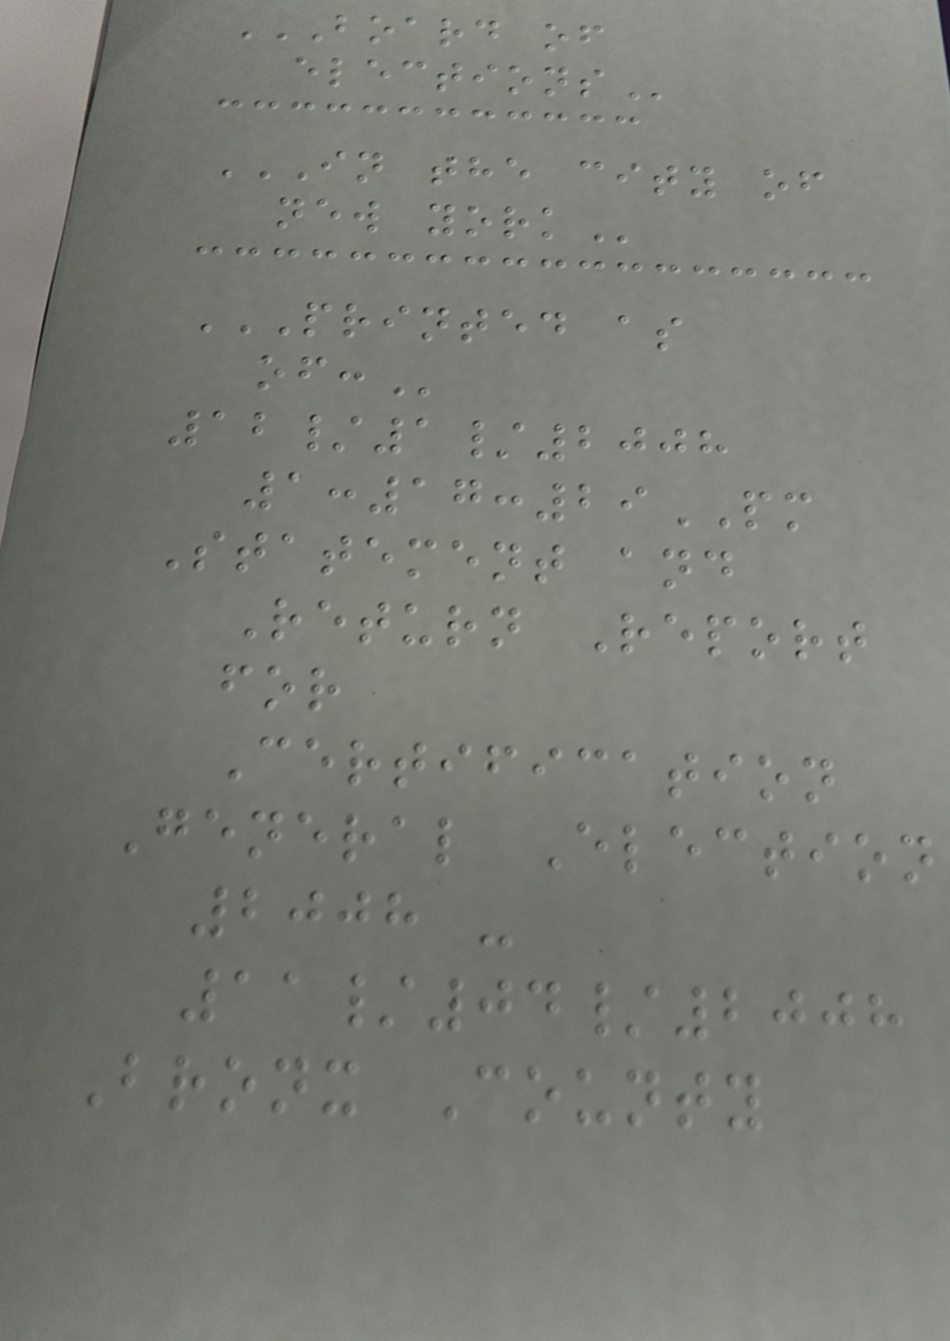BOARD OF
ELECTIONS
IN THE CITY OF
NEW YORK
PRINTED AS
OF:
12/1/2008
1:17:29PM
Statement and
Return Report
for
Certification
General Election
2008 -
11/04/2008
Bronx County
